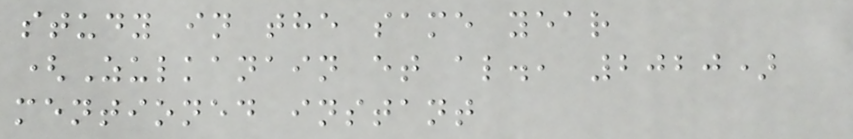study in the same year
(Zulkanain et al., 2020)
mentioned instant
